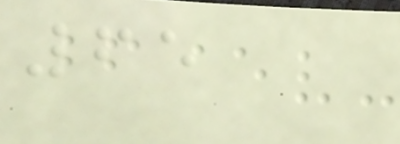65
